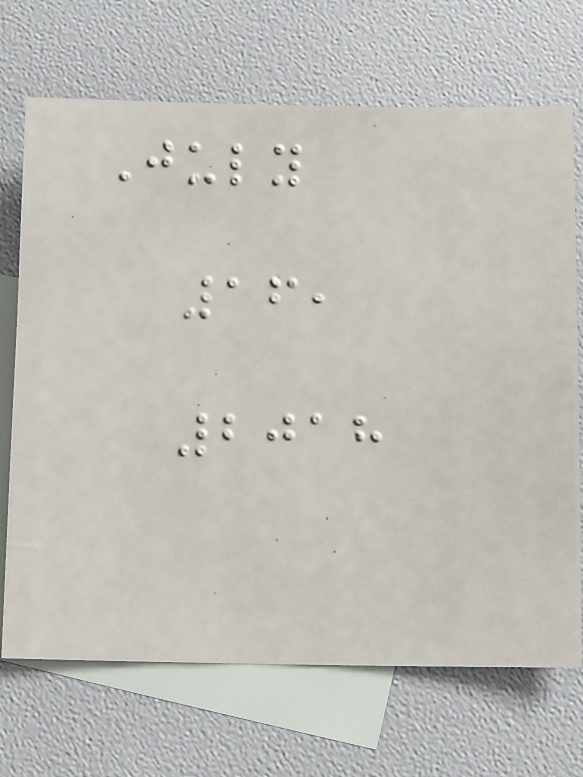July
16,
2018
